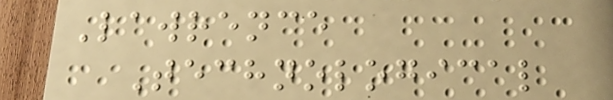Lawrence
Technological
